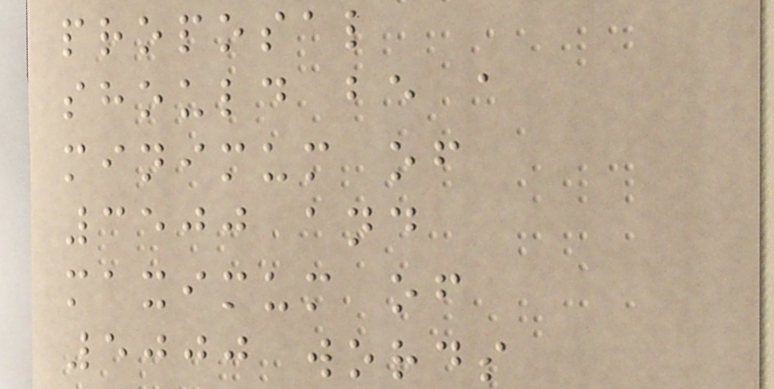proposal
should be a
minimum of
3500 and
maximum of
5000 words
